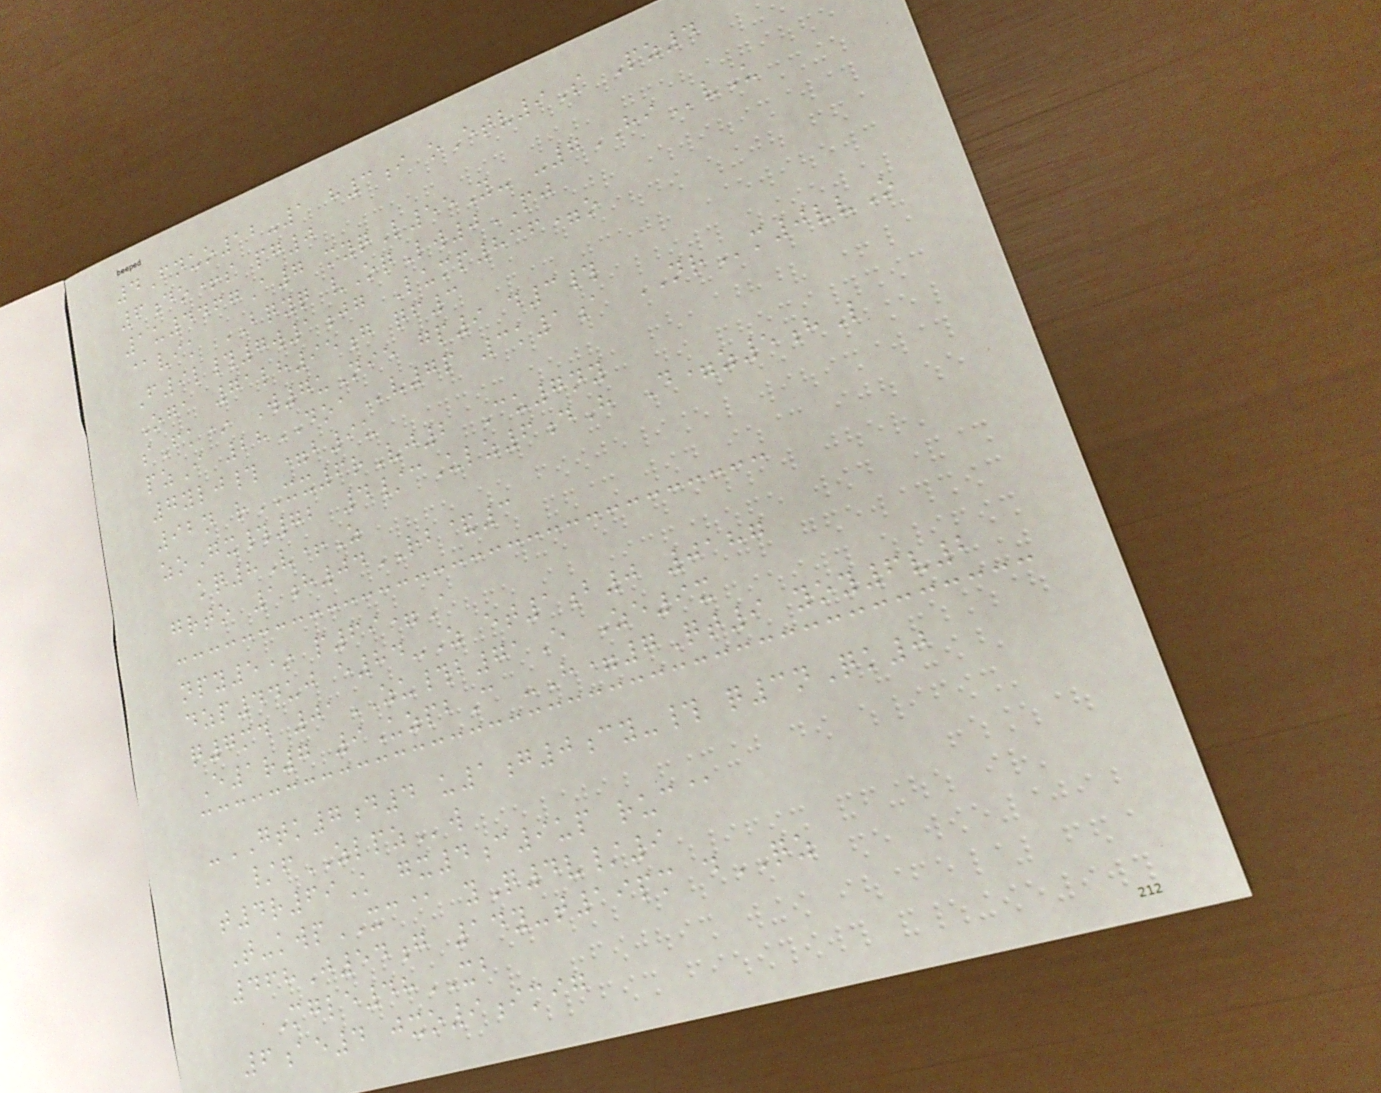4Fnuo12-1 h3i oEtv9S Pz4
6do+s pg0
1u4467A7 myqL55Y- -7HIvU
@vik BQYQ vOqLw0PJ
F9l#7w1jg Lump836=o
Oga 71lh95g qf3
sFk* W7uNie gp9 d3#
pzI 28DOAv7p 3k1a NRm0vvO
7ylj# =b9u
92n rXX6rVj2 Cu7ny
zoGx#72 4/cUlz6dH D=z5hL
kq8V+Z
grto 1h04RB&3
npy5* p69=A
dzp44uj e84-Z et1b0 0187
q7md 01ZU#b71E Ze9x
E1r7 9UzpbC -H=7Qt9 yoy6v2
-GTK7d4 u1g0cy-# q3nQk0
/fZLPZw
t4r69K gx4c9up ruc@
T-kwpXC@ yQ4v/9
468J54g 14y-t19pm dQZ
Mgle48XB
6ae4 jxo9imig
